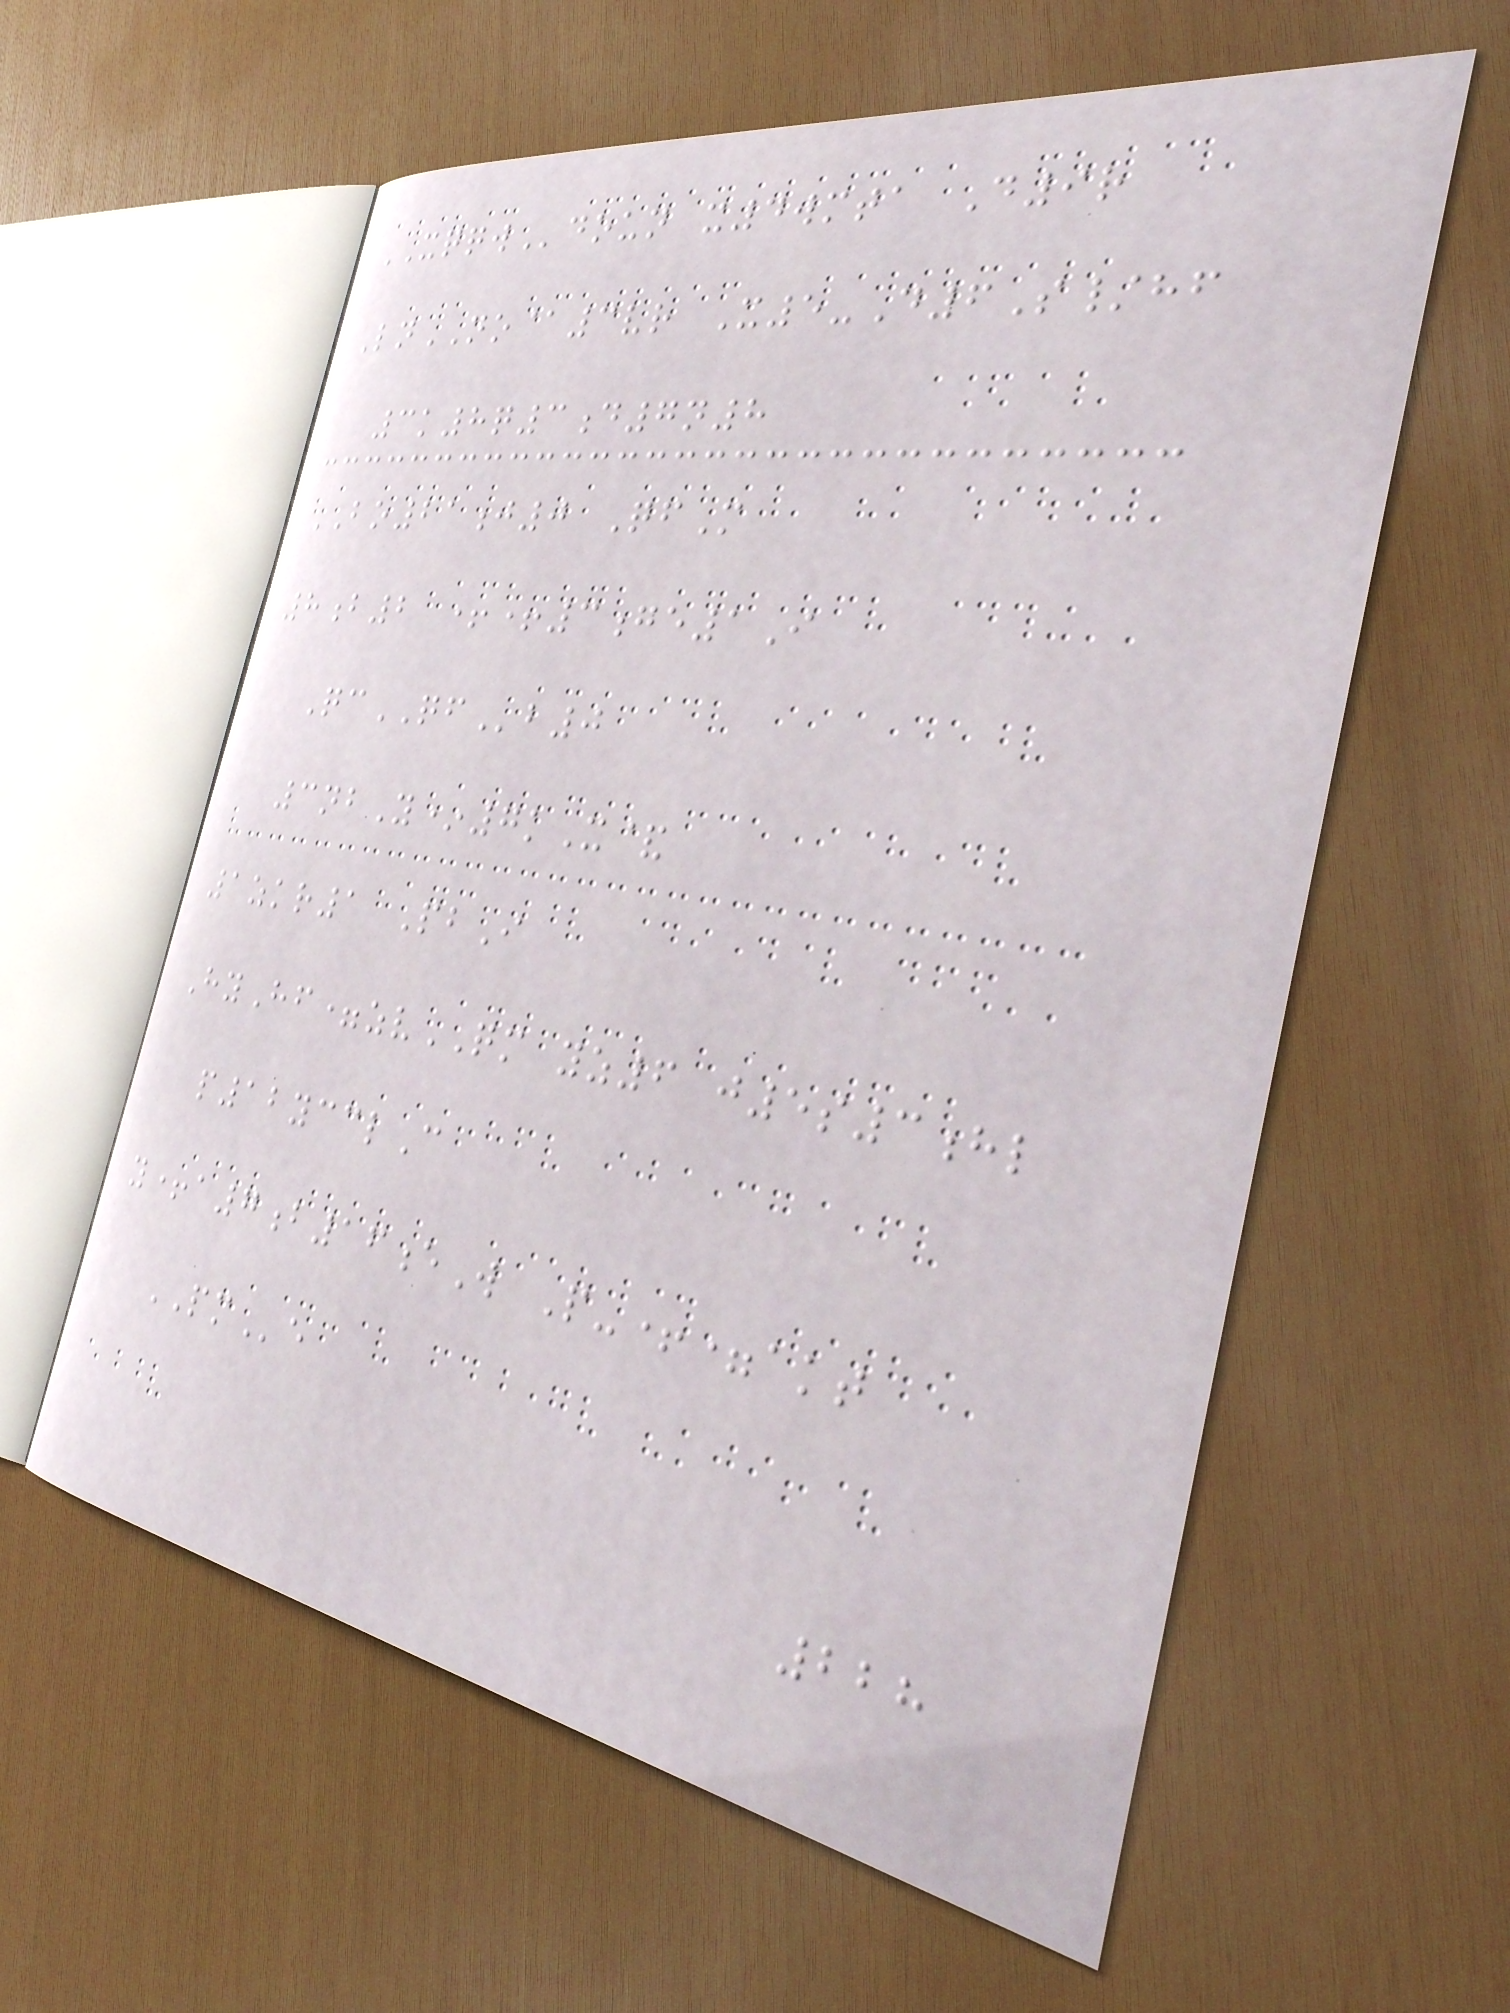XQQWdoun x4wmta D9r
LnNO@3vr X5-D6S/hf
3k8q3d7n8
BO21j0 QfM
8b2 ++3ge1I
QcQFb0
3nbY*7kX&
1zkr1 PbI
HyHf=zvQM yz6 j5s3hl
p12ycclC
y+a7b16eW P-+=akt
PMe
228
